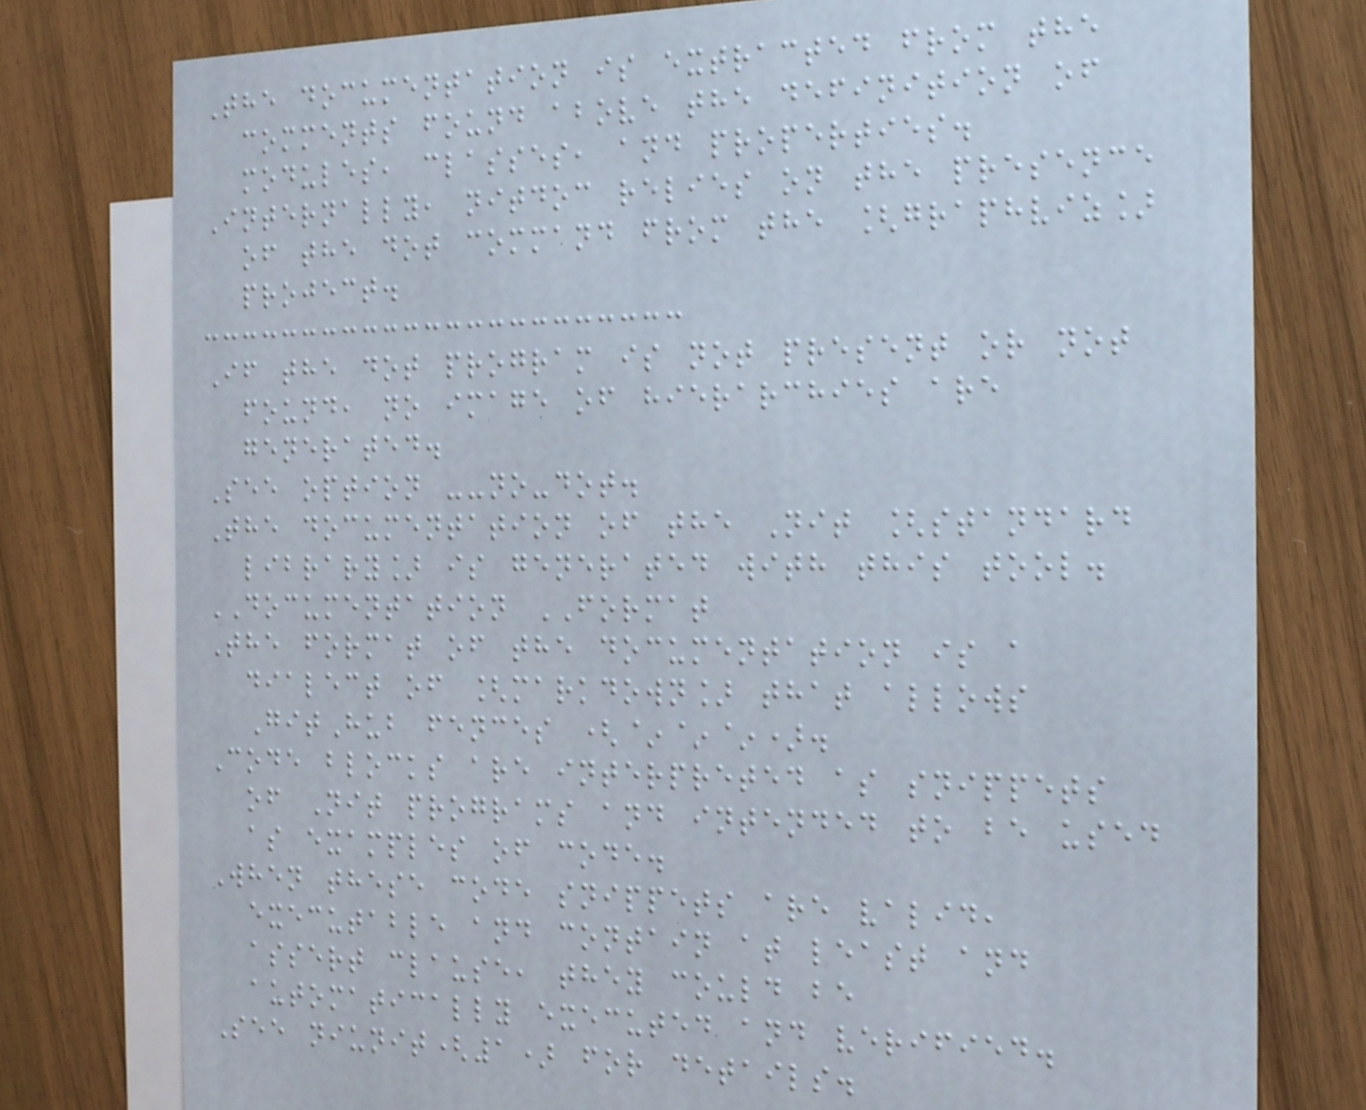The documentation is extracted from the
comments found above the definition of
modules, classes, and properties.
Internally, nitdoc relies on the presence
of the dot command from the [graphviz]
project.
If the dot program is not present or not
found, no image of hierarchies are
generated.
See option --no-dot.
The documentation of the Nit [standard
library] is generated with this tool.
DOCUMENTATION FORMAT
The format of the documentation is a
dialect of [markdown] that allows
GitHub fences (~~~).
Code blocks are interpreted as snippets
of Nit programs and intended to be used
as examples of code.
When these code snippets are valid,
executable and contain at least and
assert clause, they could be
automatically executed and verified.
See niunit(1) for details.
